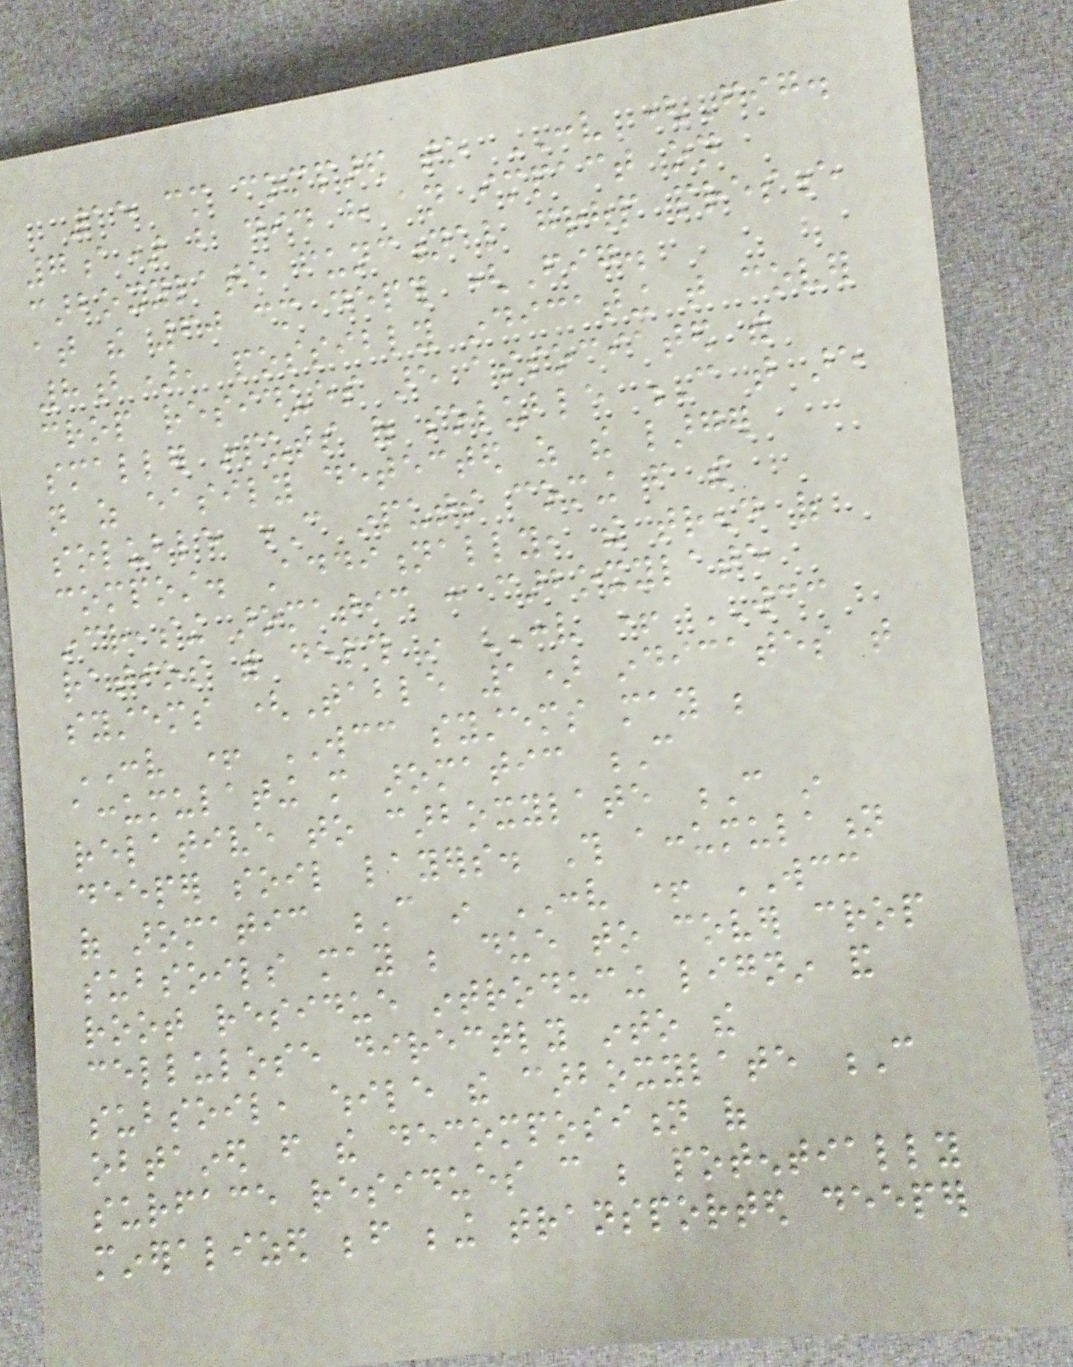15 cm compared to CONV (Fig.
7a) but did have an impact on
carboxylate functional group presence
at the 60 cm depth (Fig.
8b), possibly indicating that cover
crop residues are associated with
smaller inputs of soluble C that are
not as easily detected as the larger
soluble C inputs coming from the
compost. Additionally, the trend of
increasing aromatic : carboxylate
ratios with depth in CONV + WCC
systems (Table 1) indicates that
CONV + WCC systems may be
accumulating more aromatic C
relative to carboxylate C in
deeper soil layers. This accumulation
of aromatic C in CONV + WCC
subsoils may be due to cover crop
root residue introducing lignin and
cellulose directly into the
subsoil, while the carboxylate C
obtained from the decomposition of
surface residues can be potentially
mineralized before being transported deeper
